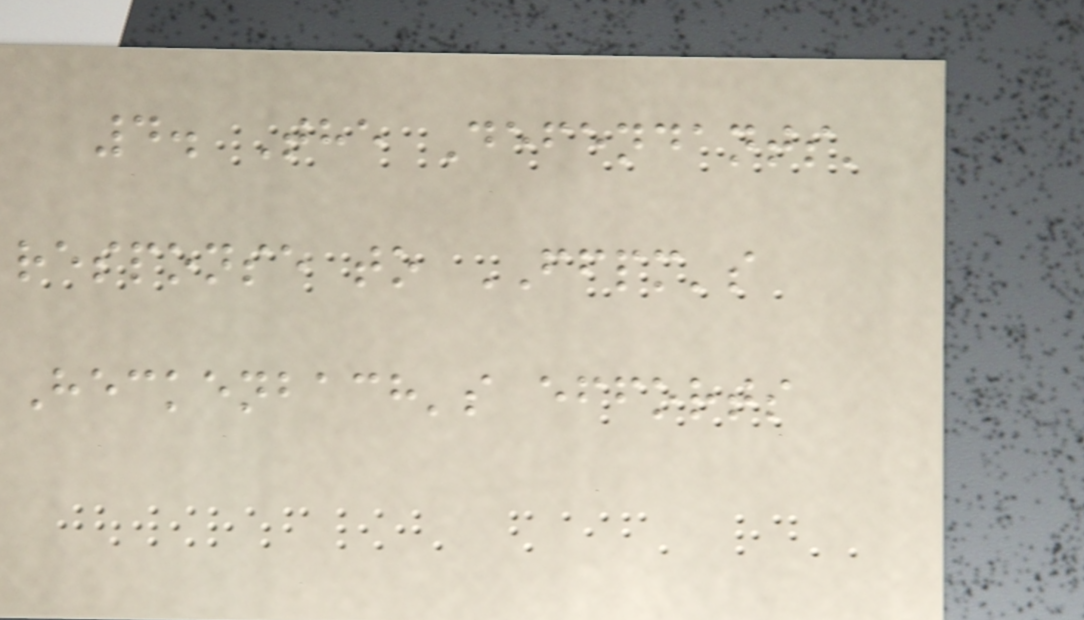4. The Defendants'
response to FFPM's
Heckenbach's efforts
